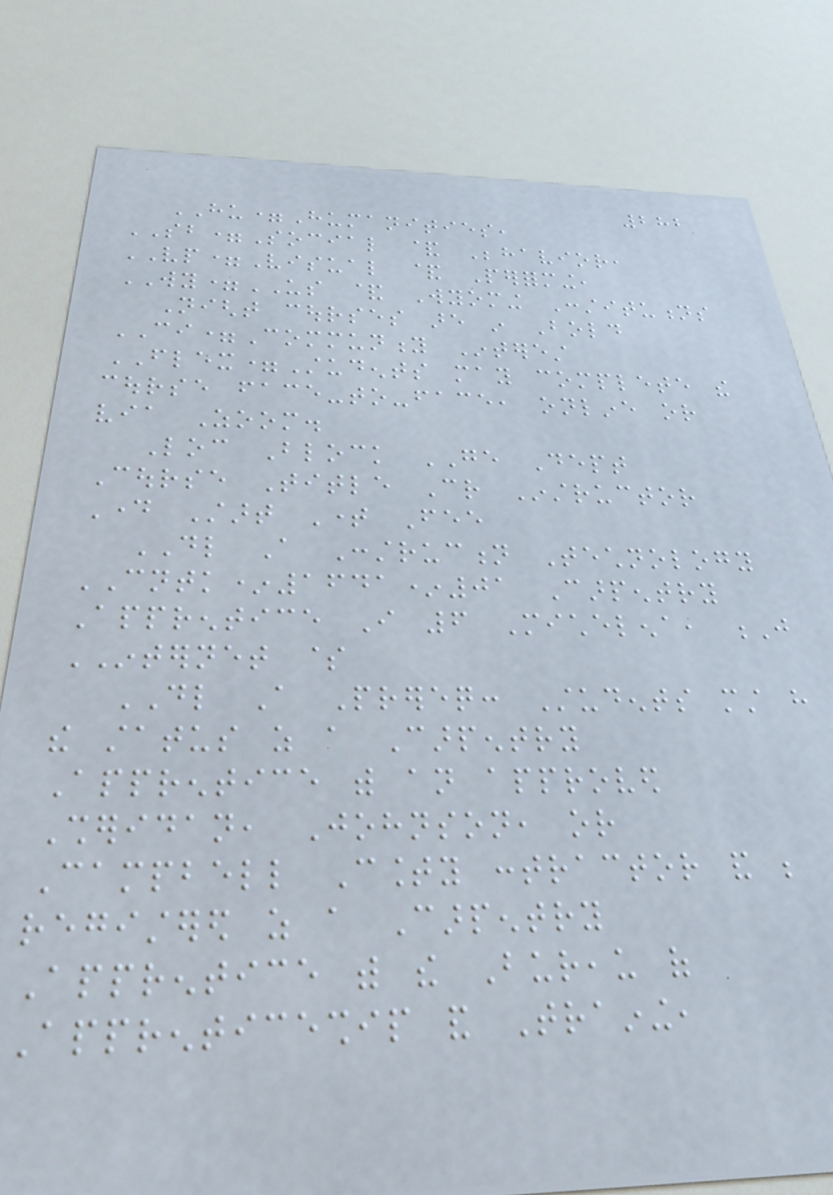282
HU=Humanities,
SB=Social & Behavior,
VP=Visual & Performing,
WY=US & Wyoming Constitutions
Night courses are in Bold
CI=Community Interest
FLEX=Students may complete the
course face-to-face, online or
via Zoom.
Loc Block GE Dept
Course Title Cr Instructor
Day Start Time Fee
DL A Construction Technology
CNTK*1641*01 Carpentry
Apprentice I 6 Michelena, J
INTERNET $
DL A Prereq: Students must have
the status as a Carpentry
Apprentice with an approved
Sheridan, Johnson, or
Campbell County contractor and be
registered as a Carpentry
Apprentice with the Bureau of
Apprenticeship and Training,
